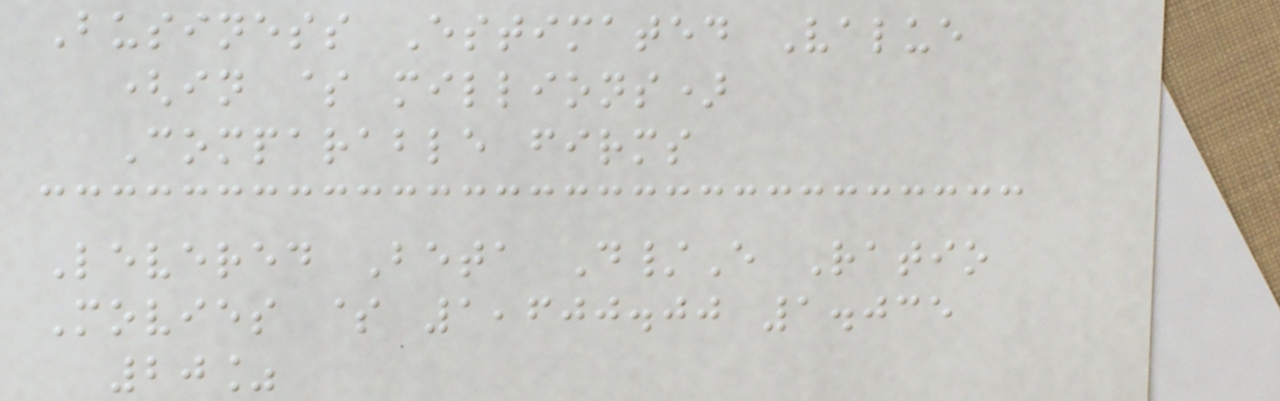Business Estimated Value
(in $ millions)
Comparable firms
Levered Beta D/E Ratio
Movies $ 1,600.00 1.035
20%
